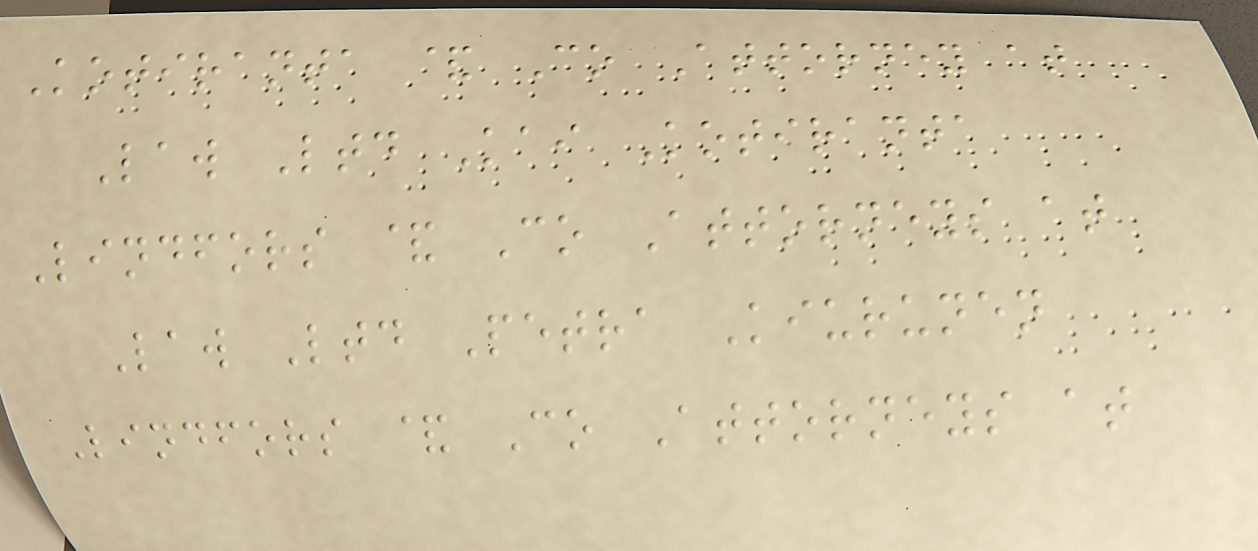Kotiranta & Co Attorney at
Law Ltd Kai Kotiranta
Lindfors & Co Attorneys at
Law Ltd Petra Kiurunen
Lindfors & Co Attorneys at
